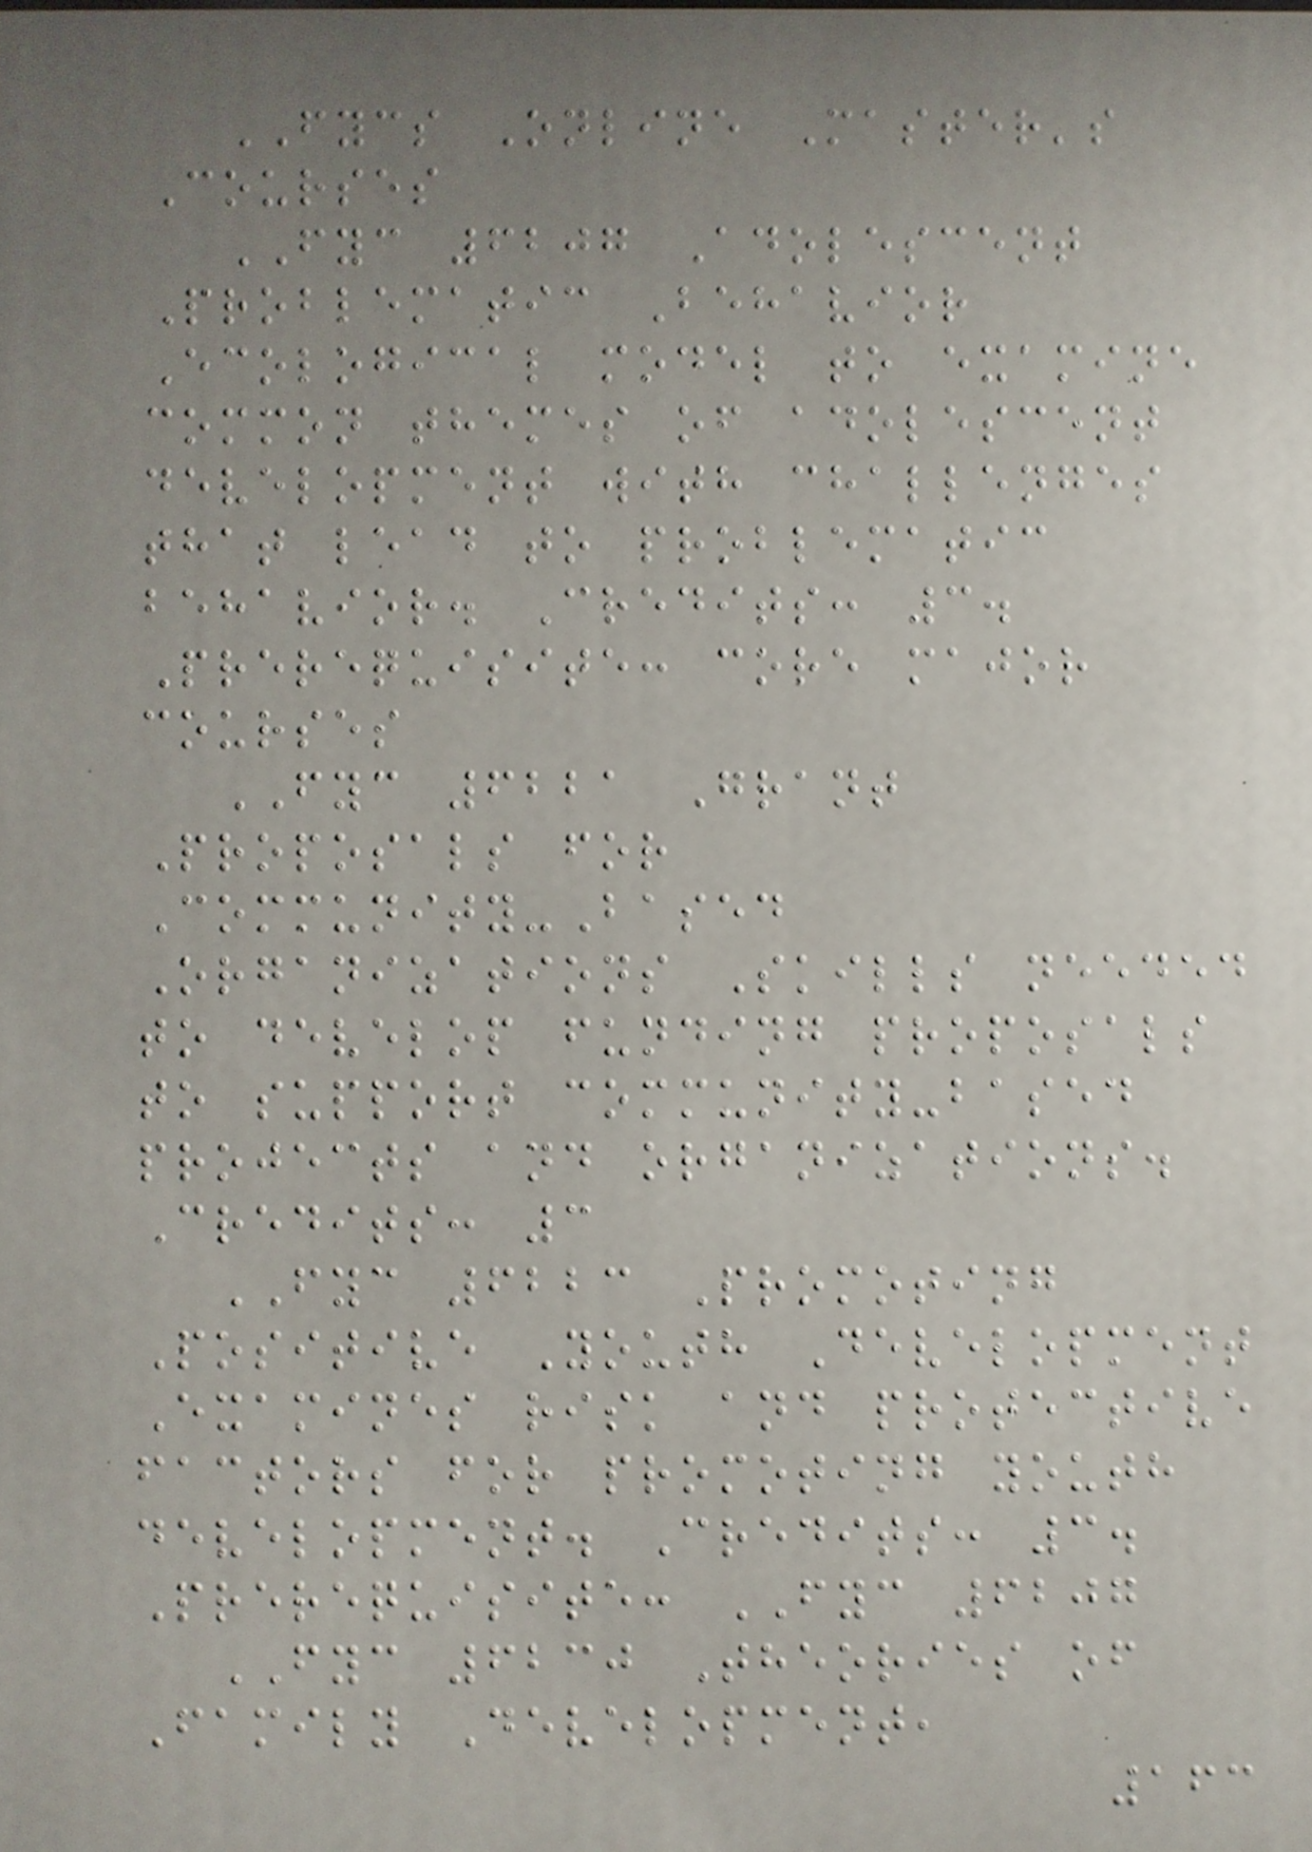FYCS Online Master's
Courses
FYC 6207 Adolescent
Problematic Behavior
Ecological model to examine
common themes of adolescent
development with challenges
that lead to problematic
behavior. Credits: 3.
Prerequisite: core major
courses
FYC 6221 Grant
Proposals for
Community-Based
Organizations Skills needed
to develop funding proposals
to support community-based
projects and organizations.
Credits: 3
FYC 6223 Promoting
Positive Youth Development
Examines risk and protective
factors for promoting youth
development. Credits: 3.
Prerequisite: FYC 6207
FYC 6230 Theories of
Family Development,
163
